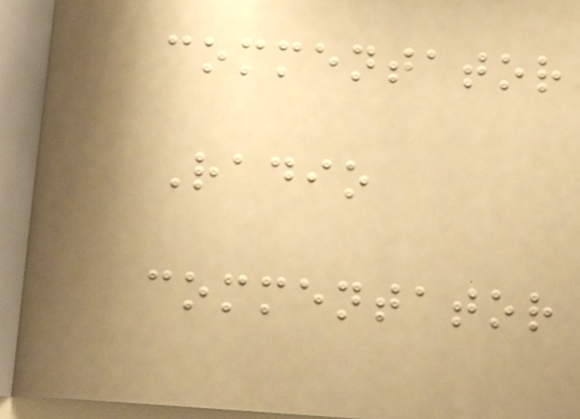commentator
Radio
commentator
